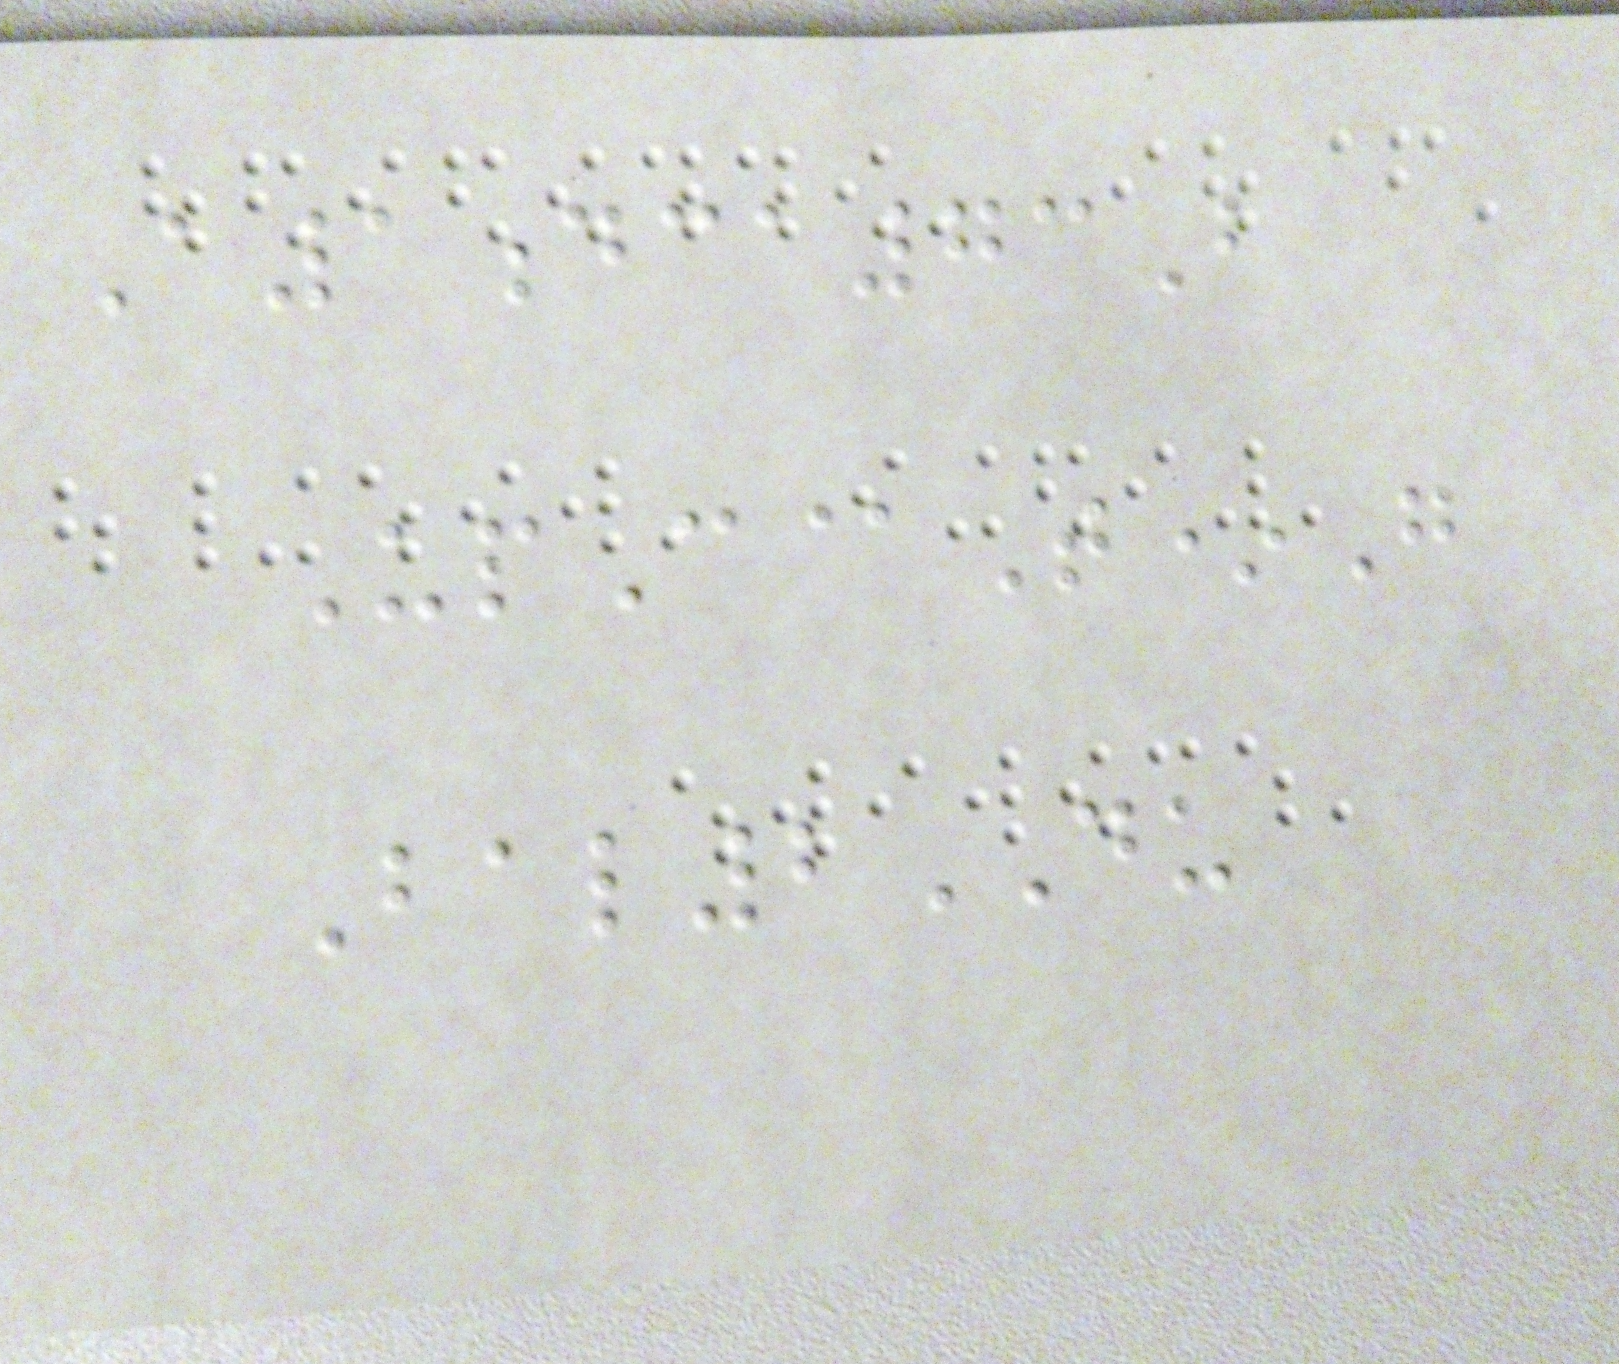A1dca73B
UpC@T*G
Bal2DU
